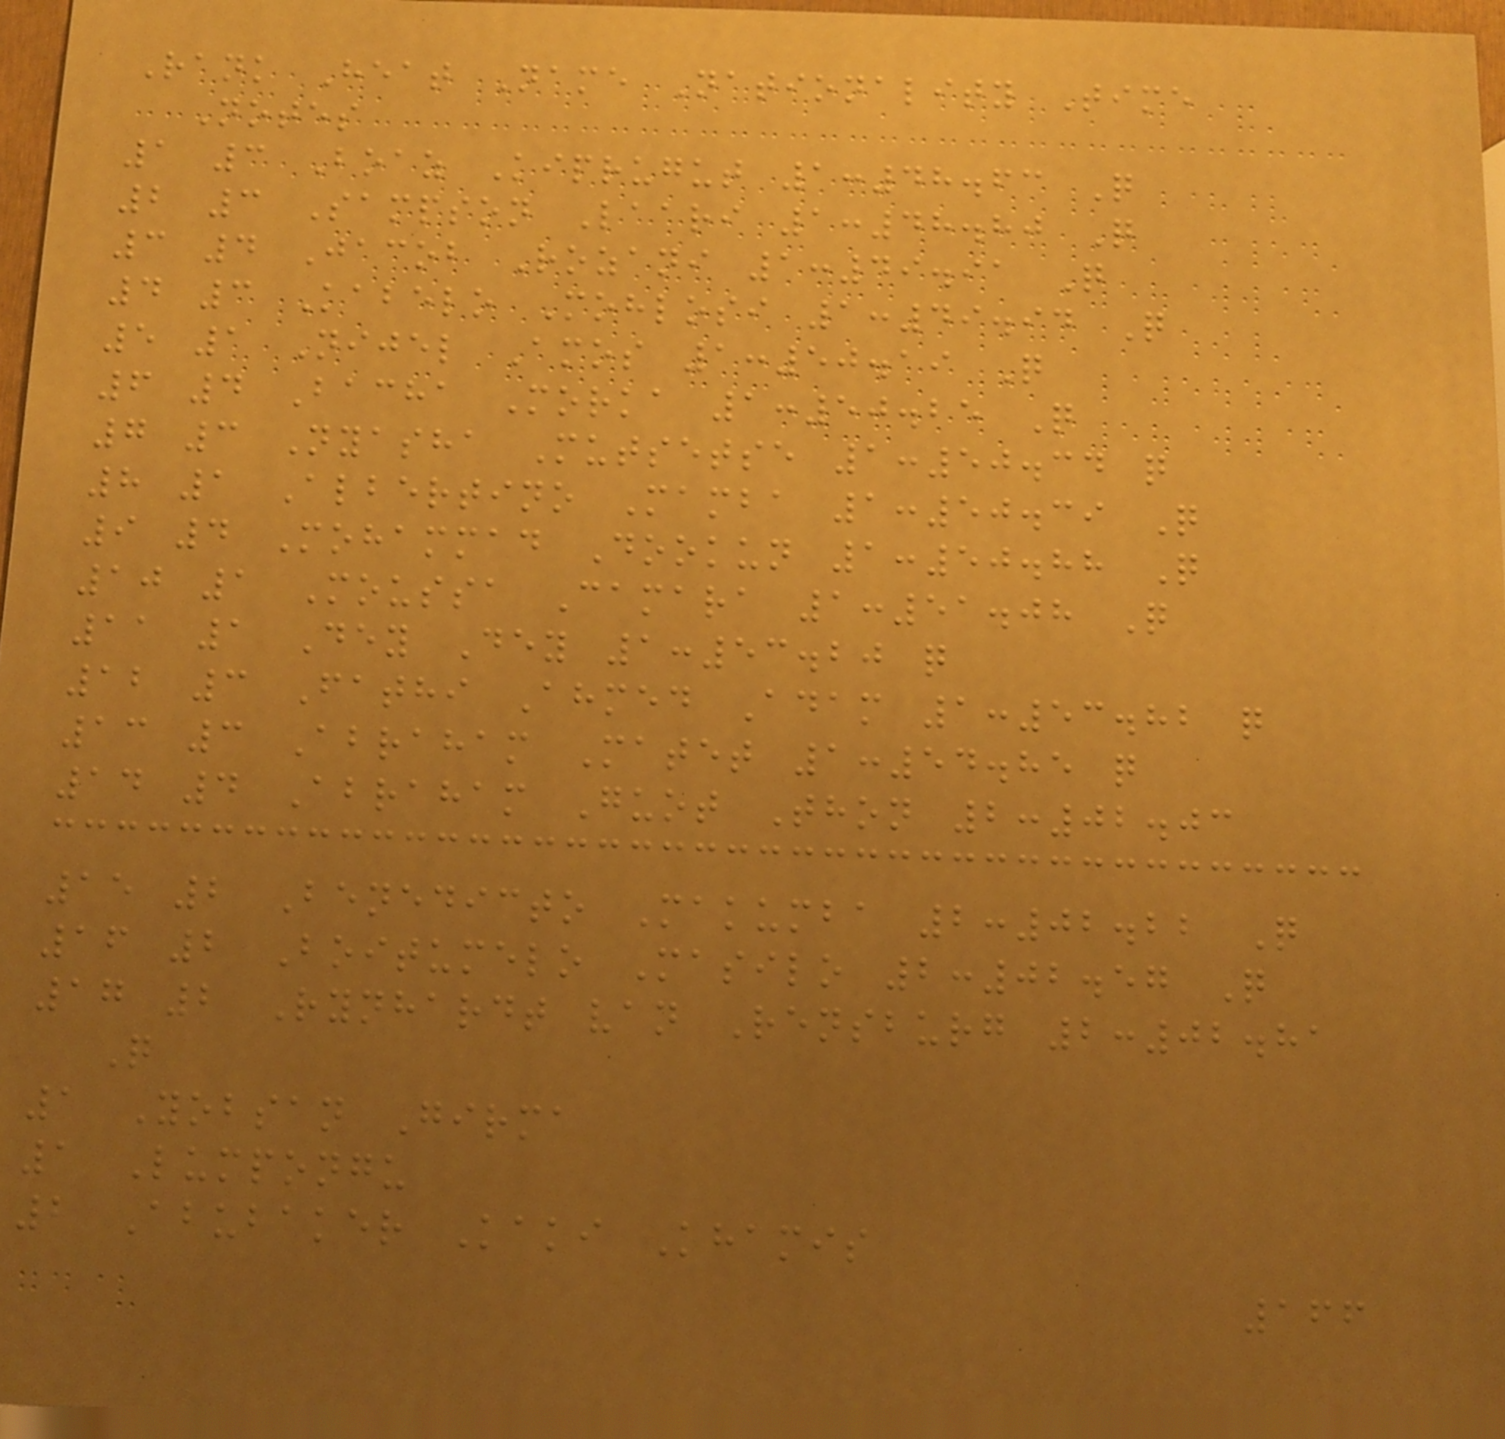Rank Heat Name Nationality Time
Notes
1 3 Boaz Kiprugut 1:48.63 Q
2 3 Sampson Laari 1:48.80 Q
3 4 Jacob Rozani 1:49.91 Q
4 3 Kabelo Mohlosi 1:49.94 Q
5 1 Nijel Amos 1:50.19 Q
6 4 Bacha Morka 1:50.25 Q
7 3 Nyasha Mutsetse 1:50.34 q
8 1 Albertino Mamba 1:50.39 Q
9 4 Mohammad Dookun 1:50.88 Q
10 1 Moussa Camara 1:51.08 Q
11 1 Dey Dey 1:53.20 q
12 3 Fathi Ahmed Adam 1:53.82 q
13 3 Abraham Matet 1:54.85 q
14 4 Abraham Guot Thon 2:02.03
15 2 Benedicto Makumba 2:02.22 Q
16 2 Boitumelo Masilo 2:02.57 Q
17 2 Rynhardt van Rensburg 2:02.81
Q
1 Yobsan Girma
1 Lumpongu
2 Abubaker Kaki Khamis
166
